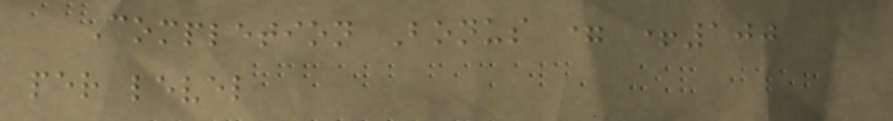Completion Bonus = +100
per level
